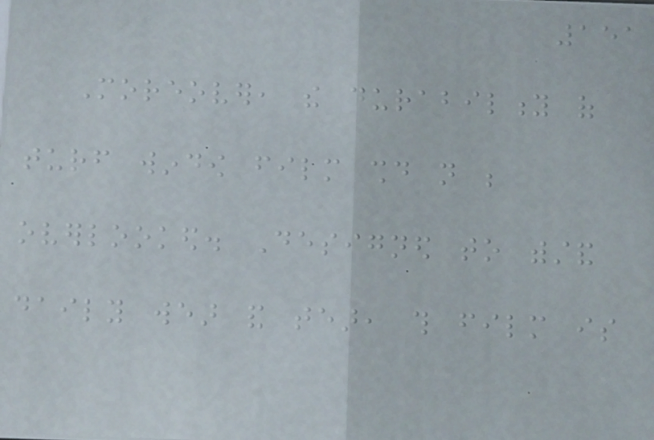151
Moreover, the durability of
turf window film should not be
overlooked. Designed to withstand
daily wear and tear, this film is
